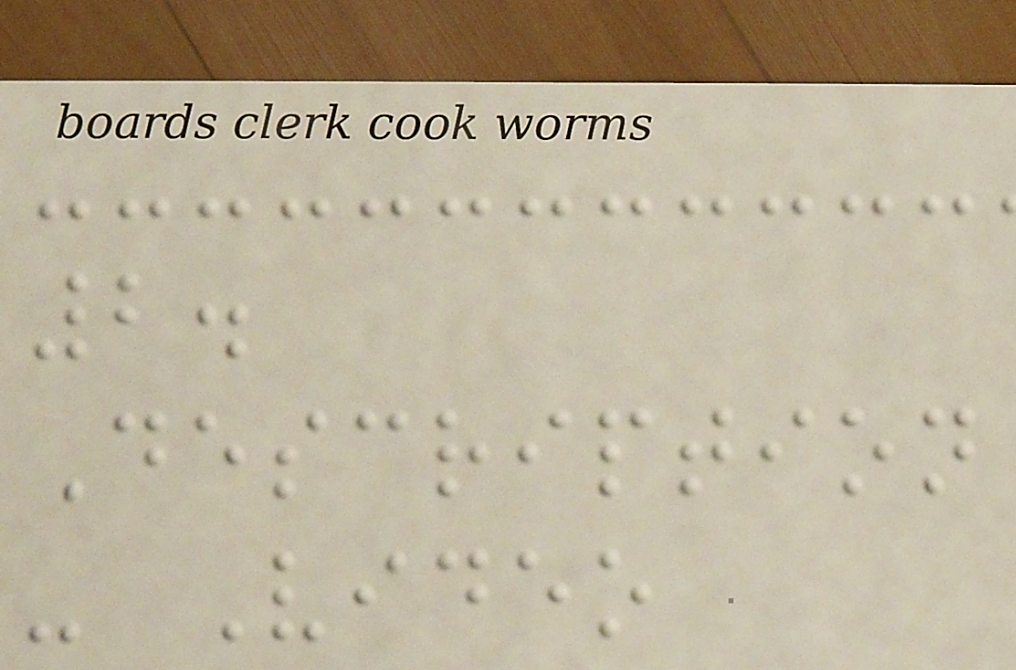2.
Description
- Video
